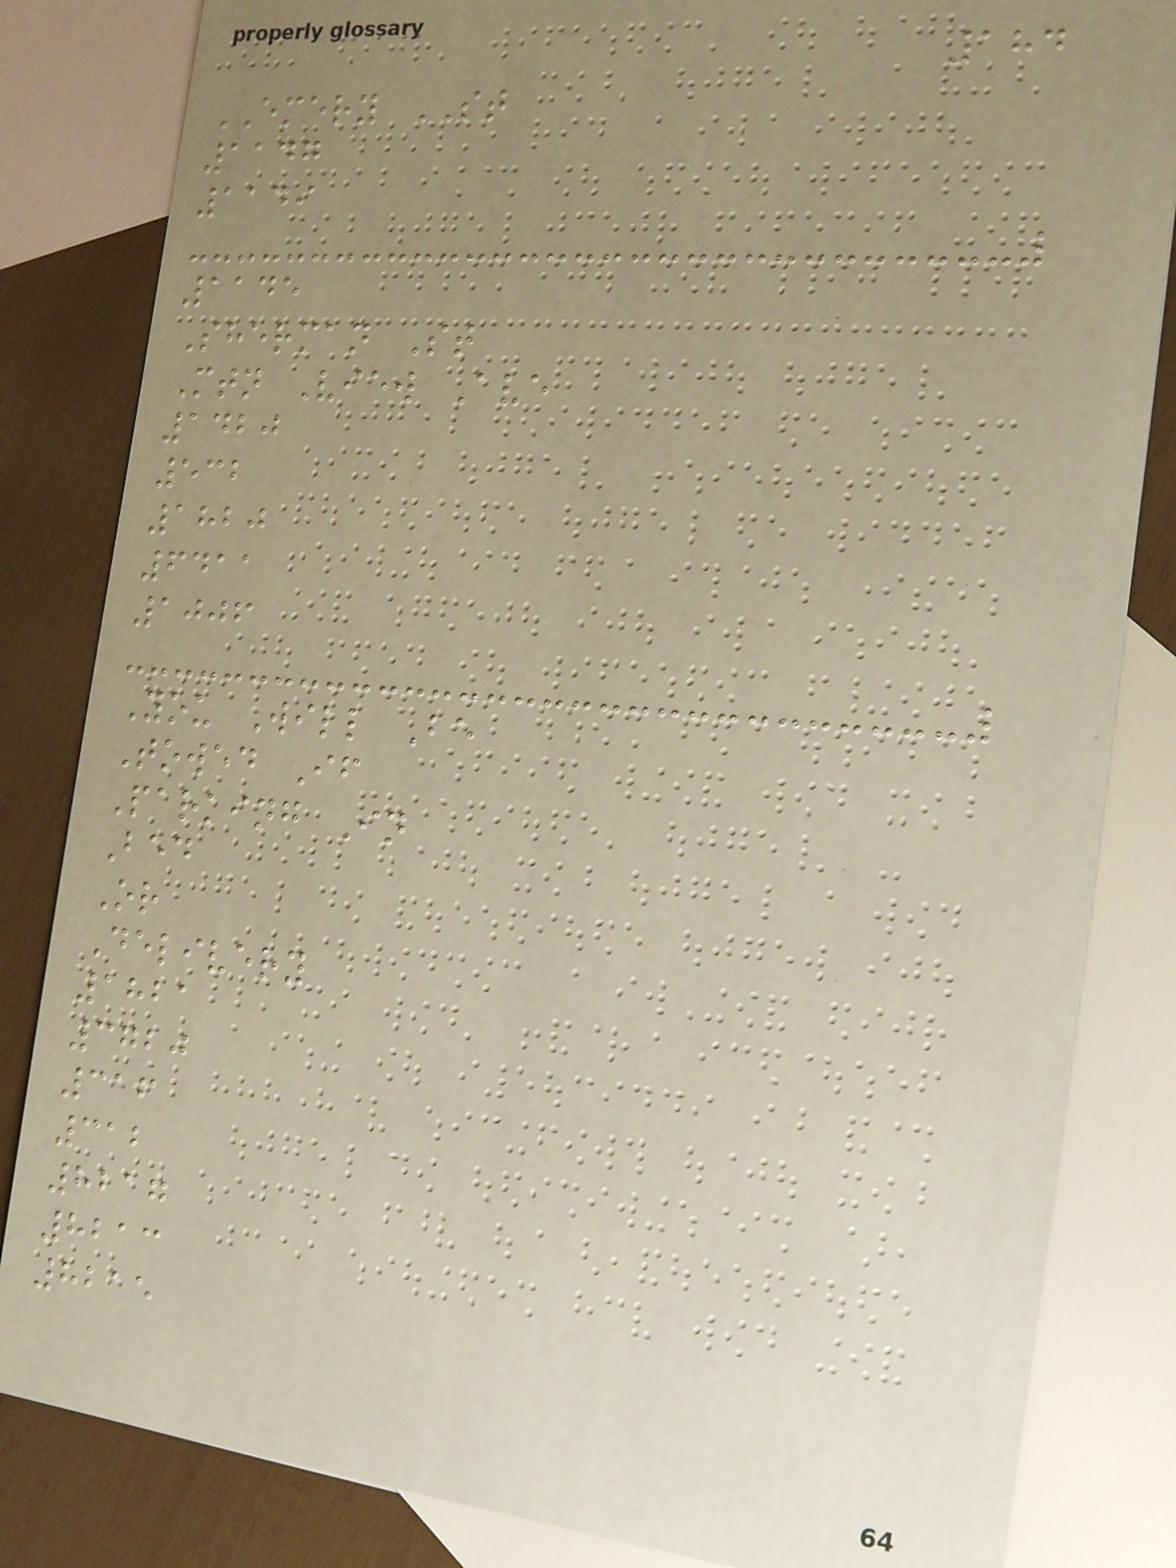184
EMERY ST
1147
1149
1145
Sherman St
Mtn View Ave
1420
532
1820
6411
1006
You Will Be
Towed If
Parking In
Bed
Or
Delivery
1821
3720
316
312
8217
8213
8215
